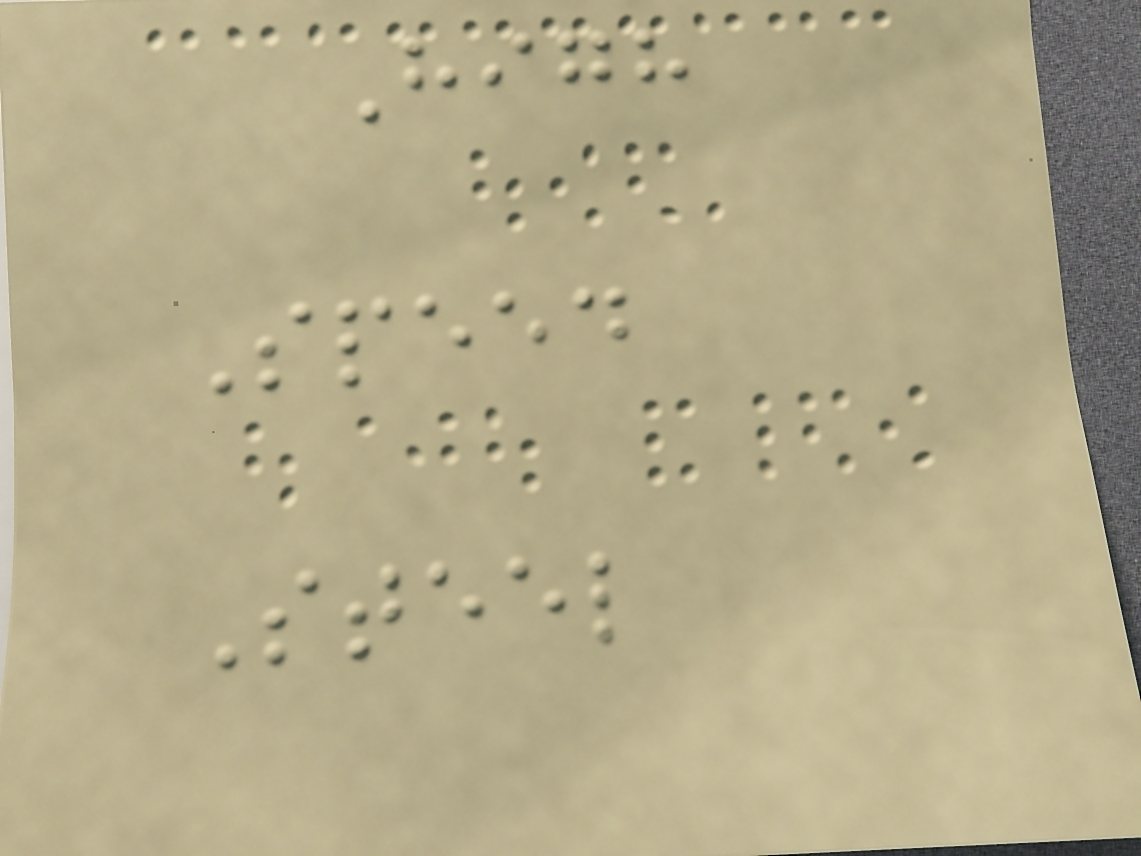High
Speed
Steel
